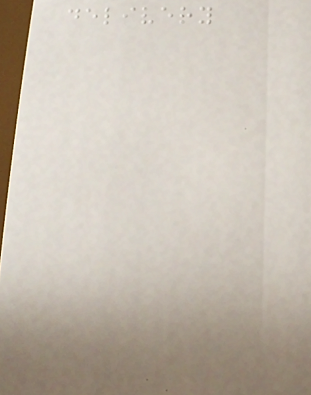delivery
